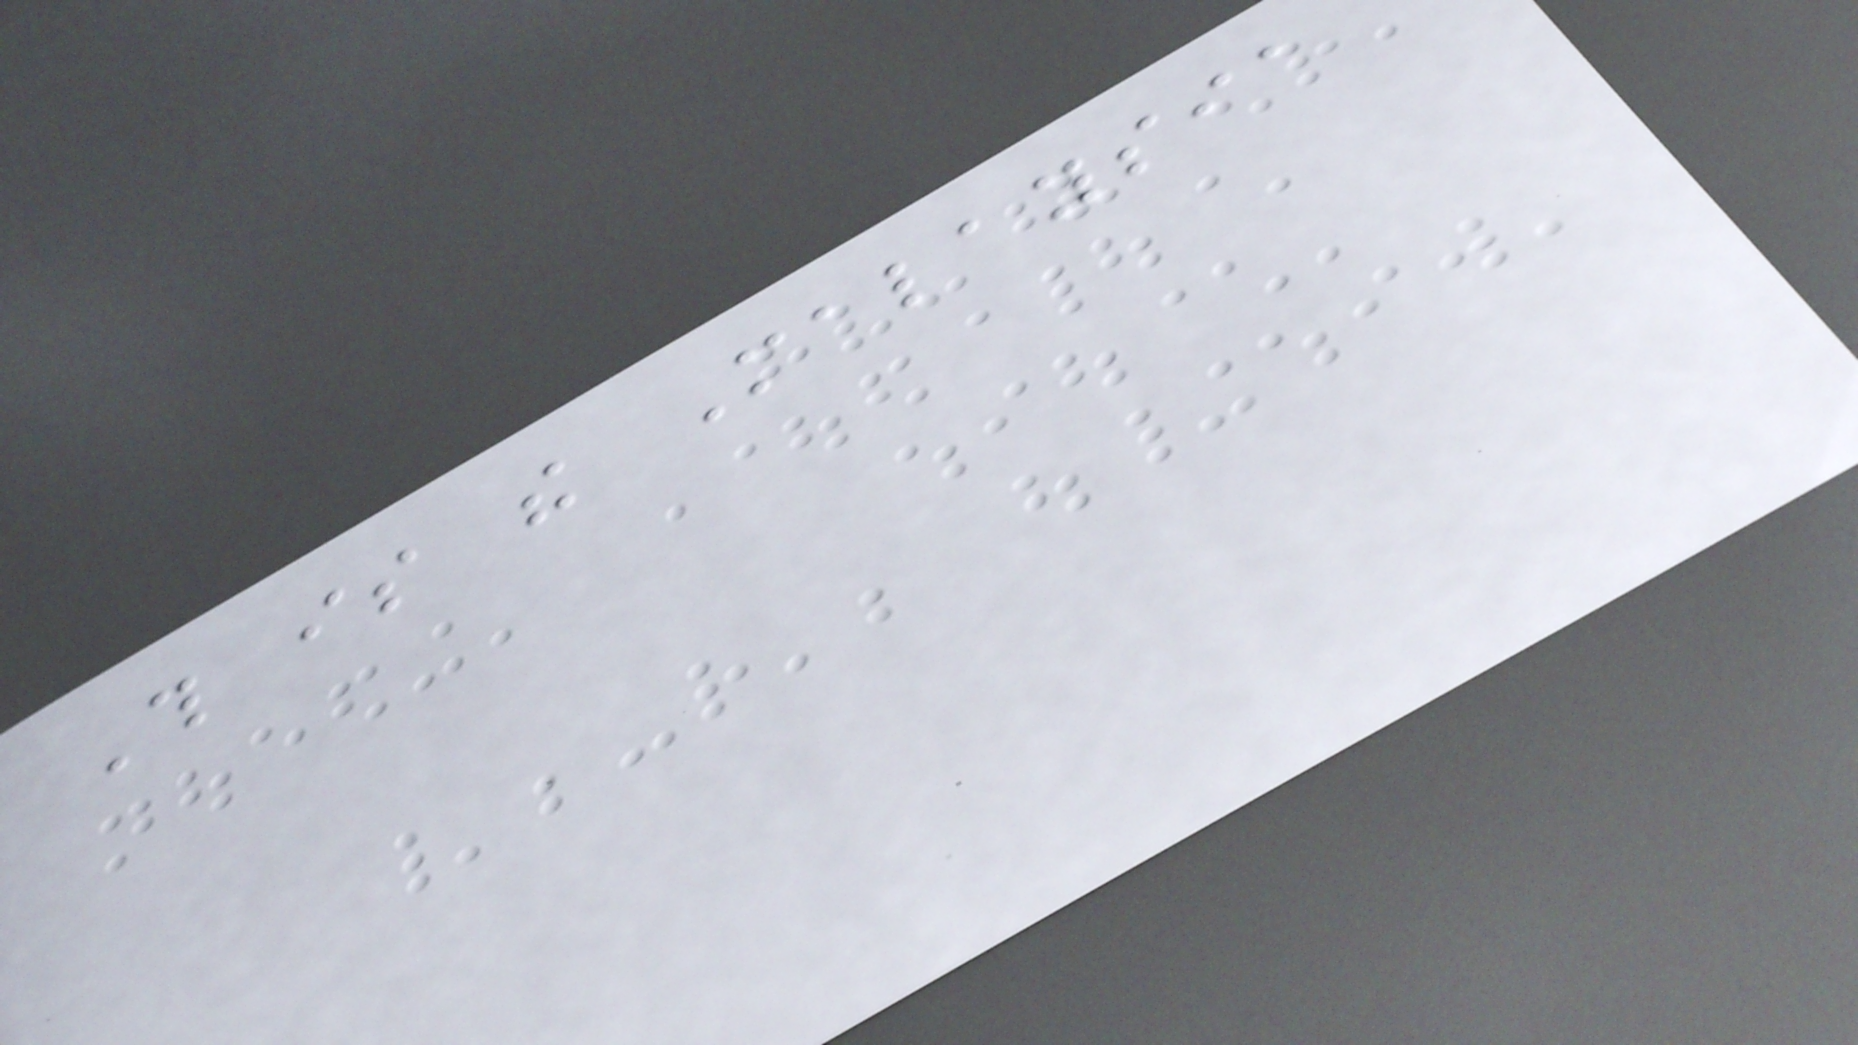This is the Malaysia
